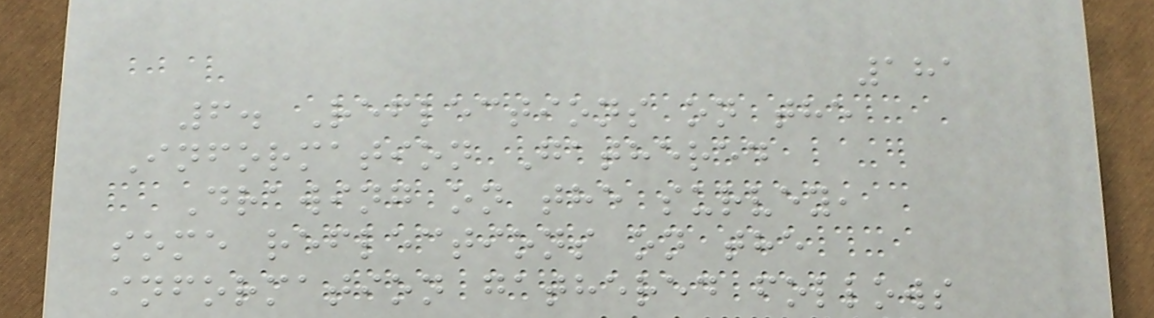181
6. Reflections on the
Information Gathered
Drawing on the survey,
some reflections on the
information gathered follows
